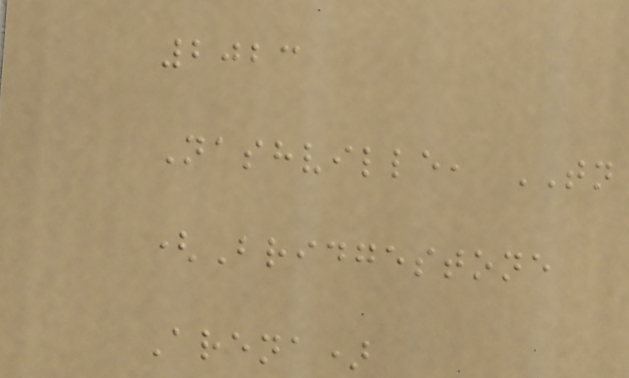2023
Nashville, TN
(Bridgestone
Arena)
